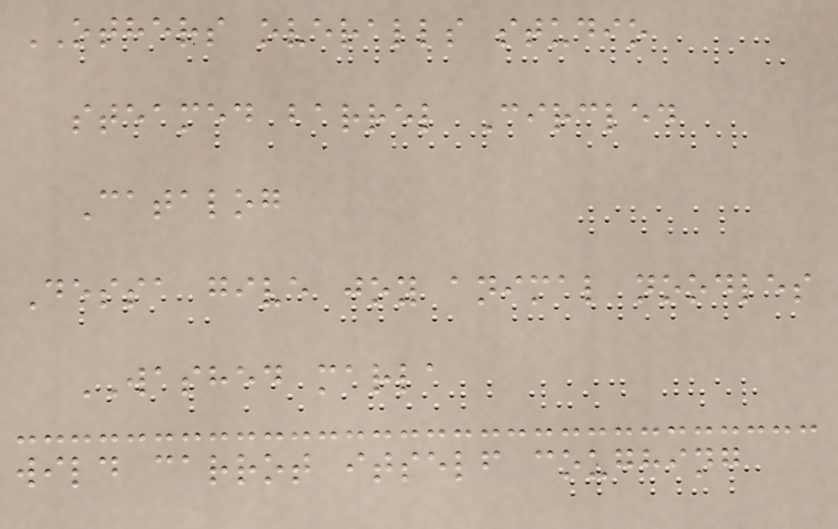OTHERS overalls studio
steamed barrel Circled
Catalog
Dessa give joy animal noodles
WASHED marla
wild carrot itself coughing
